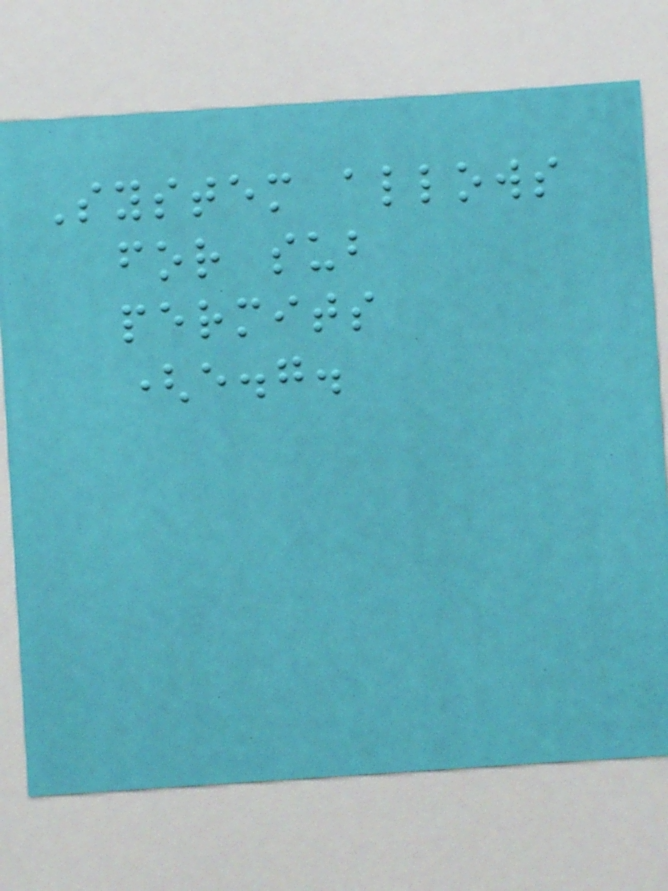System allows
for sub
permits
(e.g.
